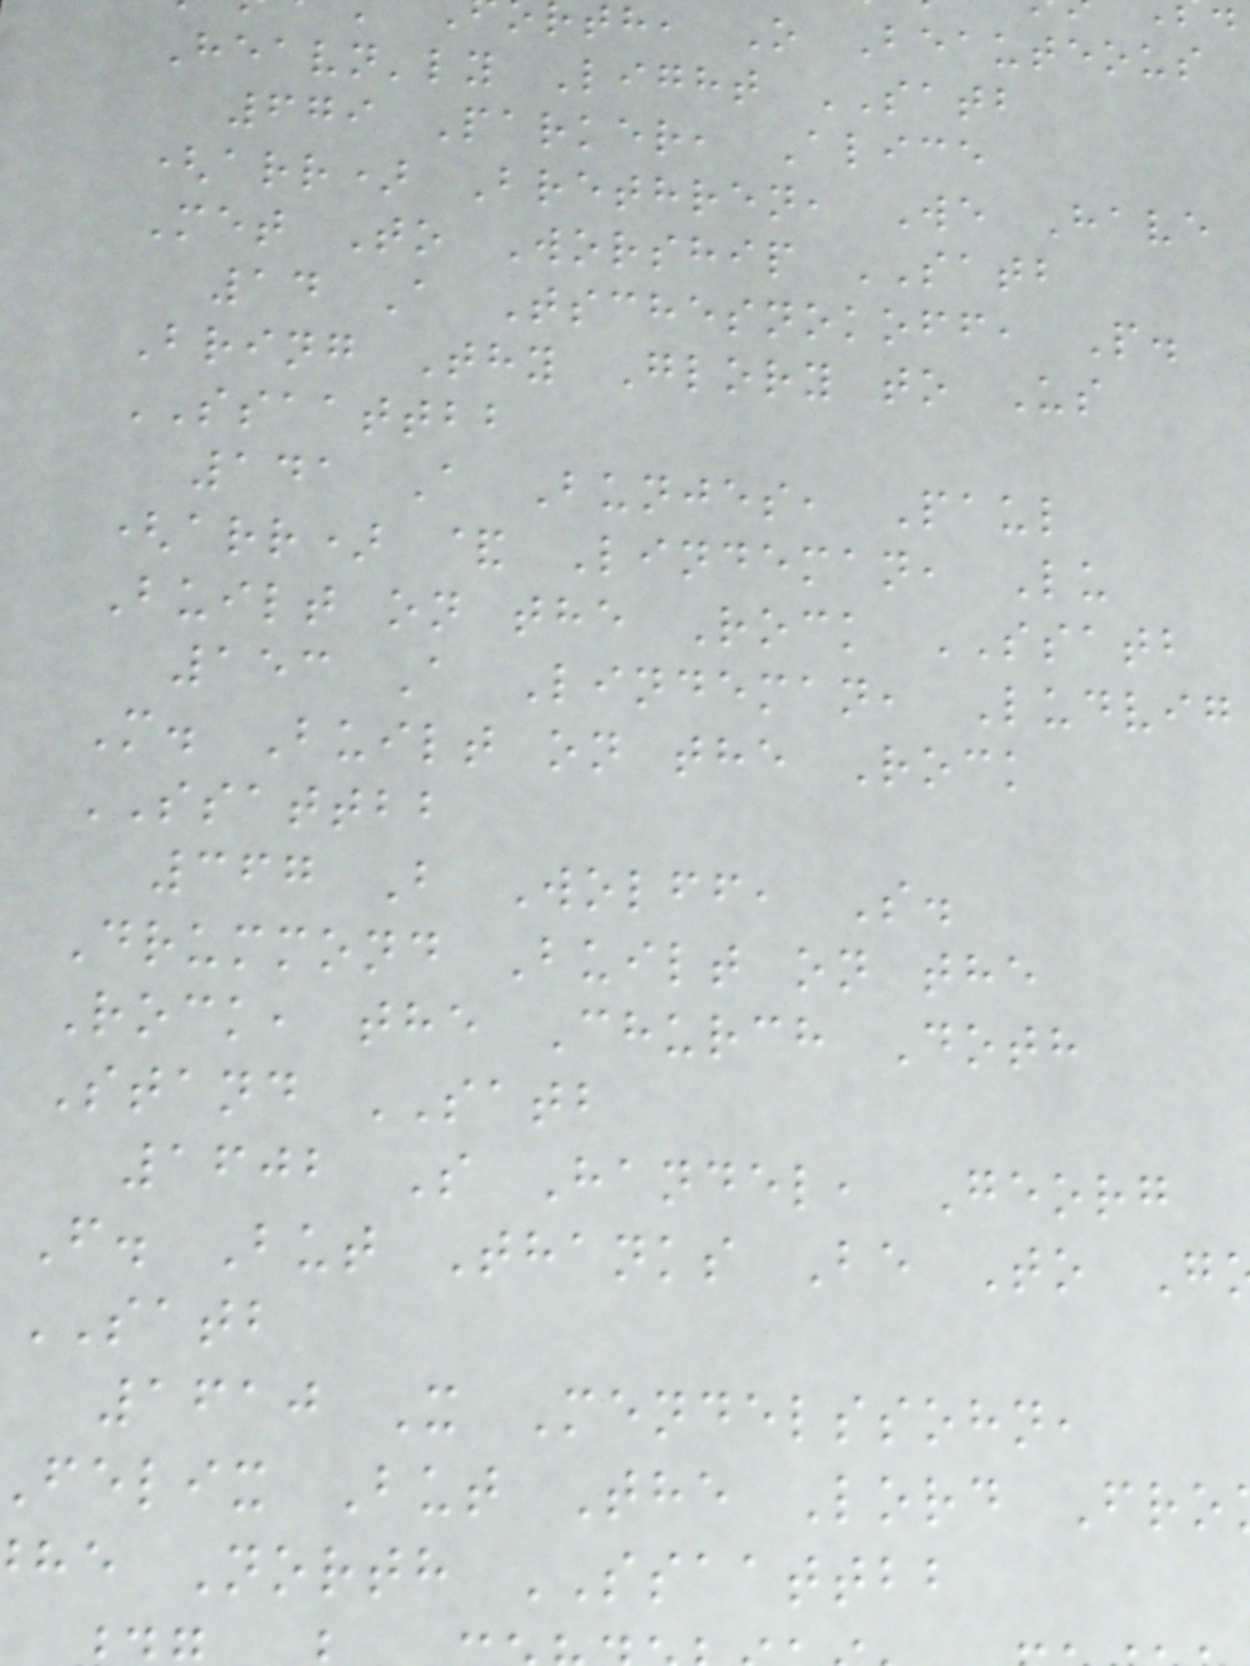th, O Beauteous
Heavn'ly Light SATB
679 Parker, Alice
(arr) Brethren, We Have
Met To Worship SATB
14 A Tschesnokoff, P.
Bring Thy Glory to Us
SSAATTBB
141 A Bunjes, Paul
(arr) & Lindeman, Lu
Built on the Rock SSATB
153 A Lindeman, Ludvig
M. Built on the Rock
SSATTBB
367 B Wolff, S.
Drummond Built on the
Rock, the Church Doth
Stand SATB
1602 S Handel, Georg
F. But Thanks Be To G
SATB
1610 X Mendelssohn,
felix But The Lord Fro
he North SSAATTBB
